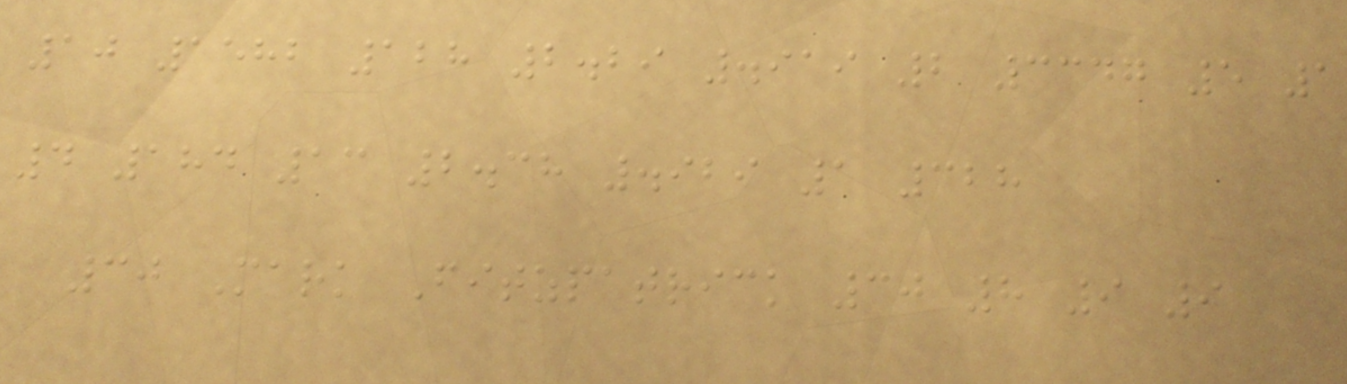10 1582 128 2.29 .919 2 3347 5 1
4 184 13 2.38 .929 1 328
30 Mark Fitzpatrick 30 8 9 9
